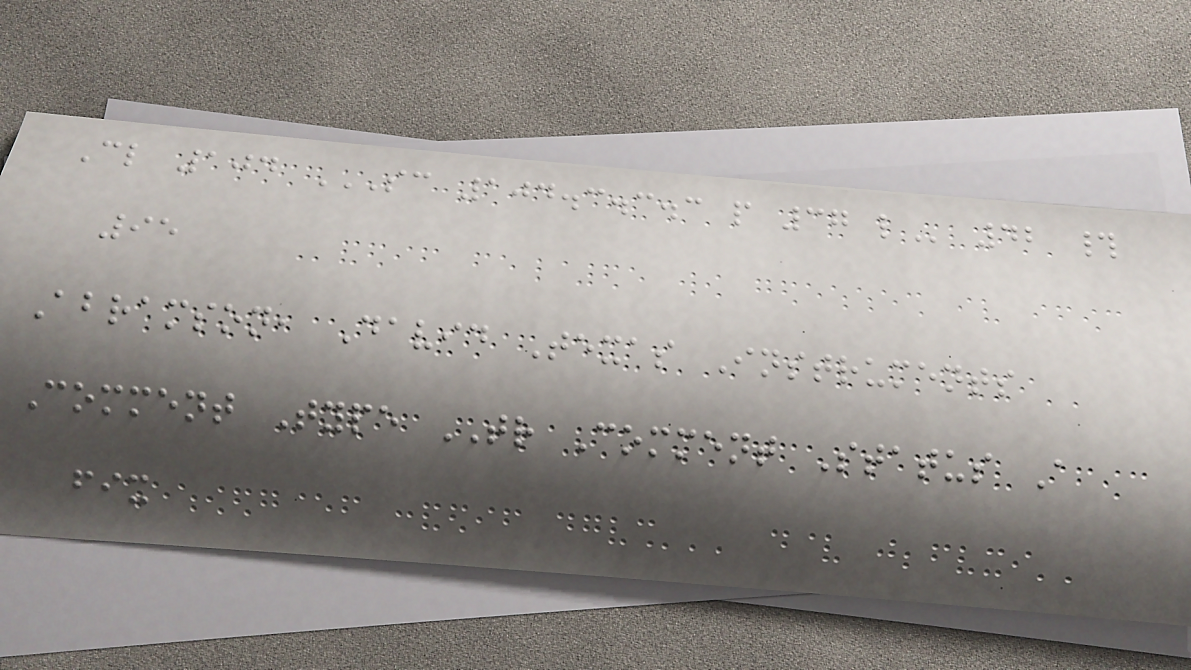Cl 104 SC 104.3.3.3 P 37 L 42 #
95
Abramson, David Texas Instruments
Comment Type TR Comment Status A
fix
